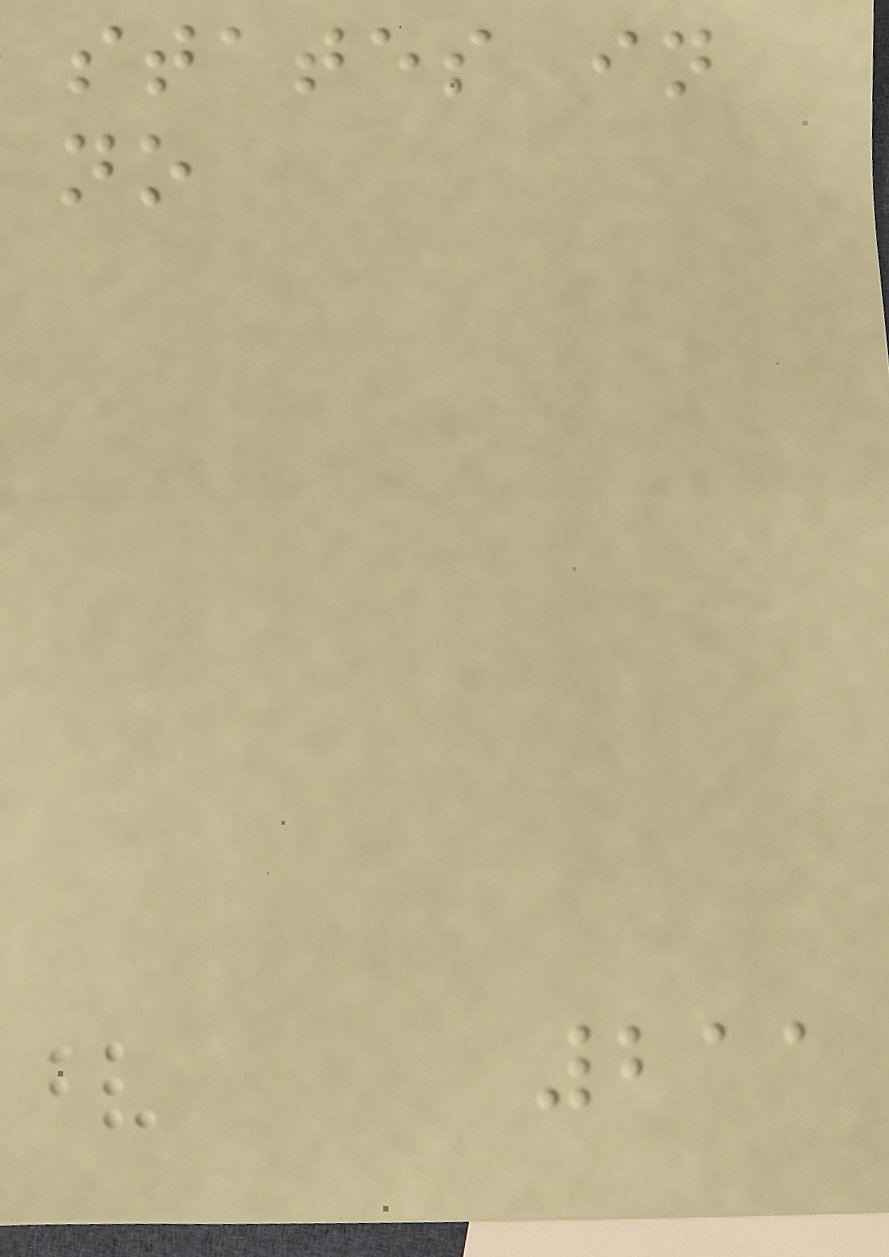states in
no
211
